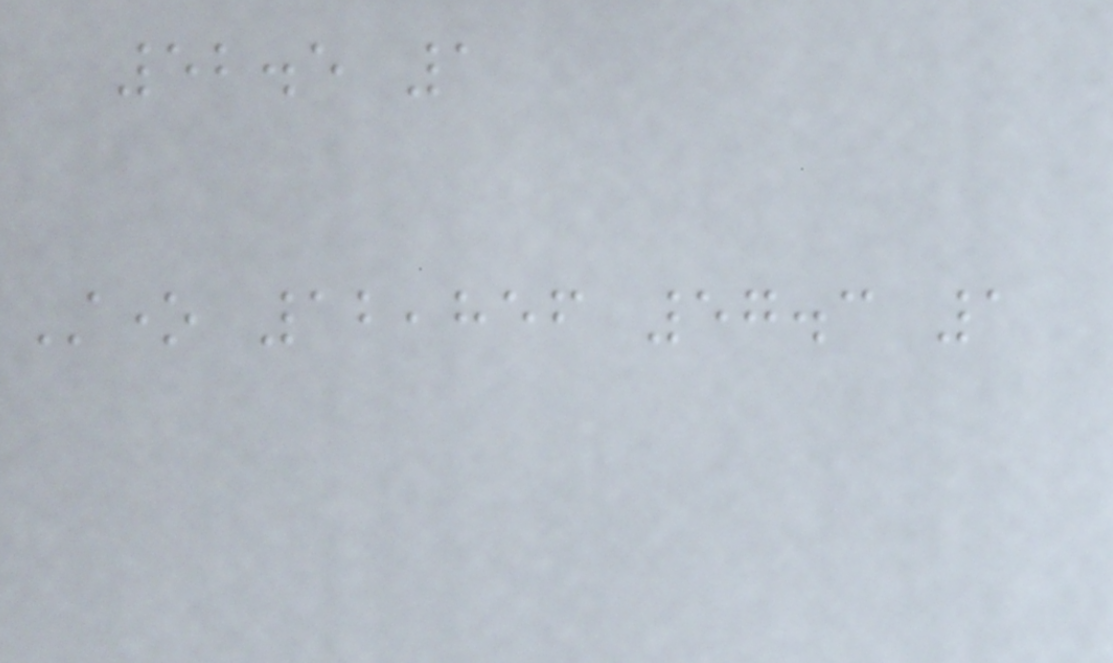52.5 1
Stone 12,856 57.3 1
